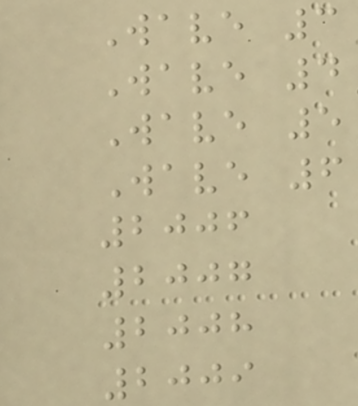Wave 3
Wave 4
Wave 5
Wave 6
2006
2007
2008
2009
